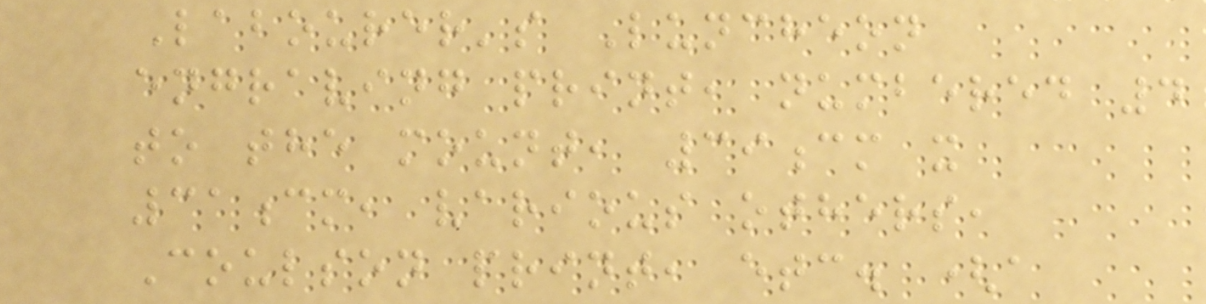Labourer's Luncheon
engraving print, numbered 4
to the mount, 39cm x
31cm, various others,
Coulson print, etc. (a
